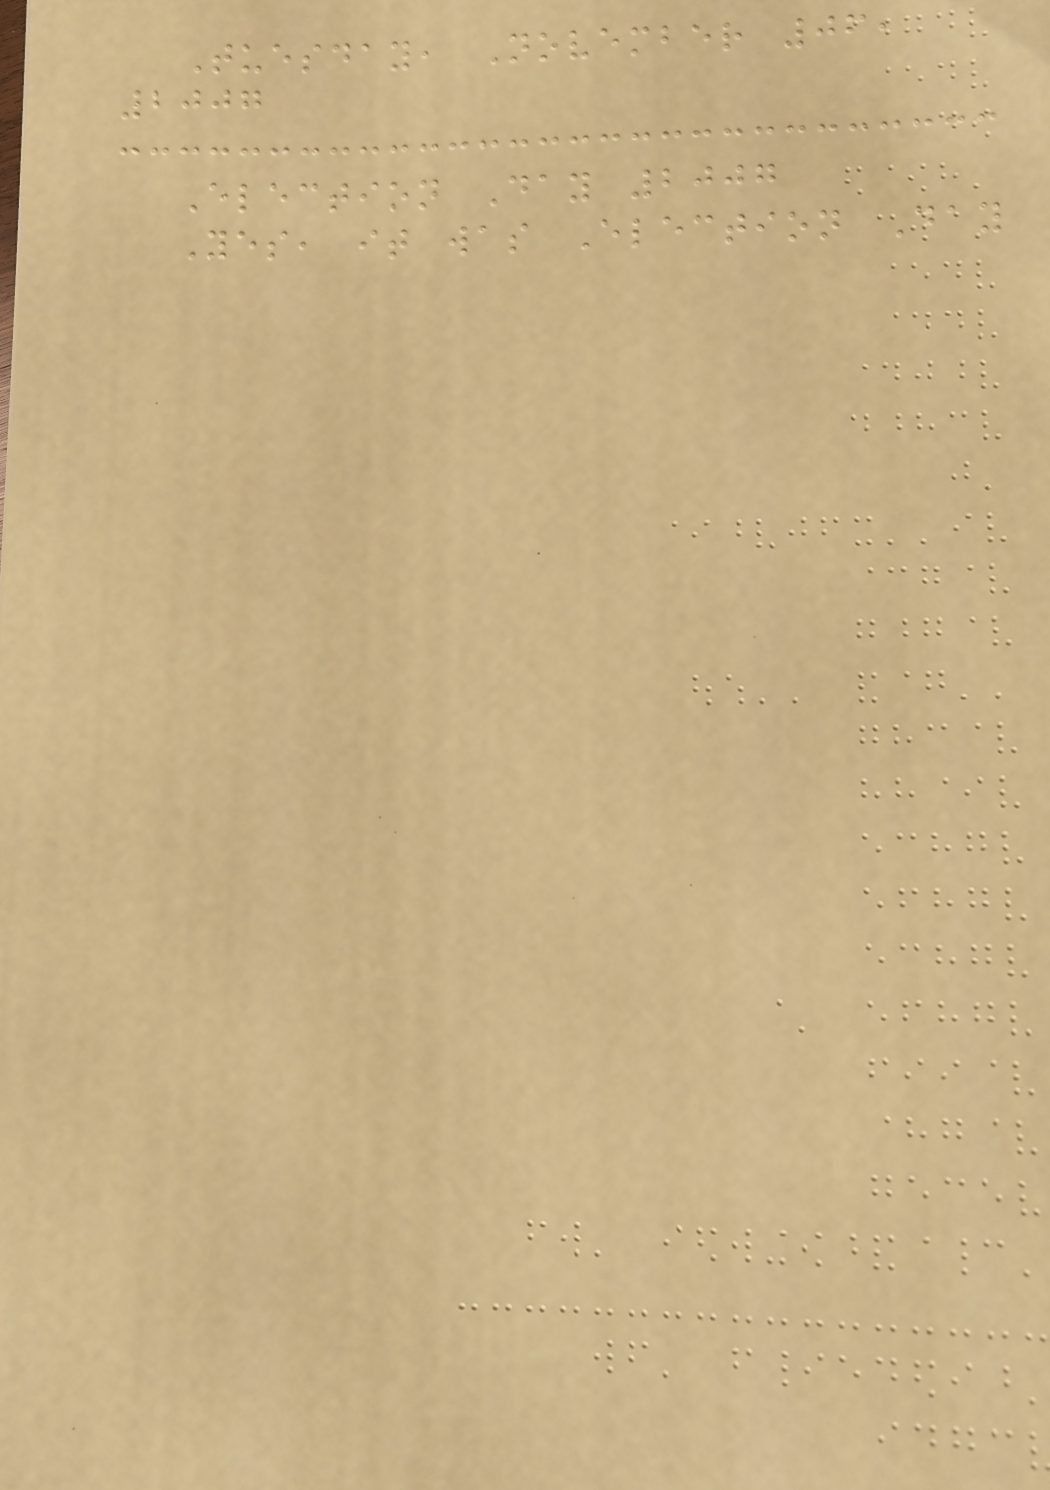Tuesday, November 06,
2007
Election Day 2007
Yes, it was Election Day
